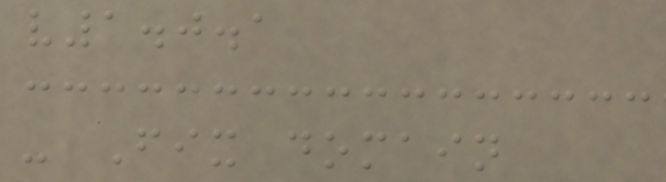v1.0.1
- Fix domain
